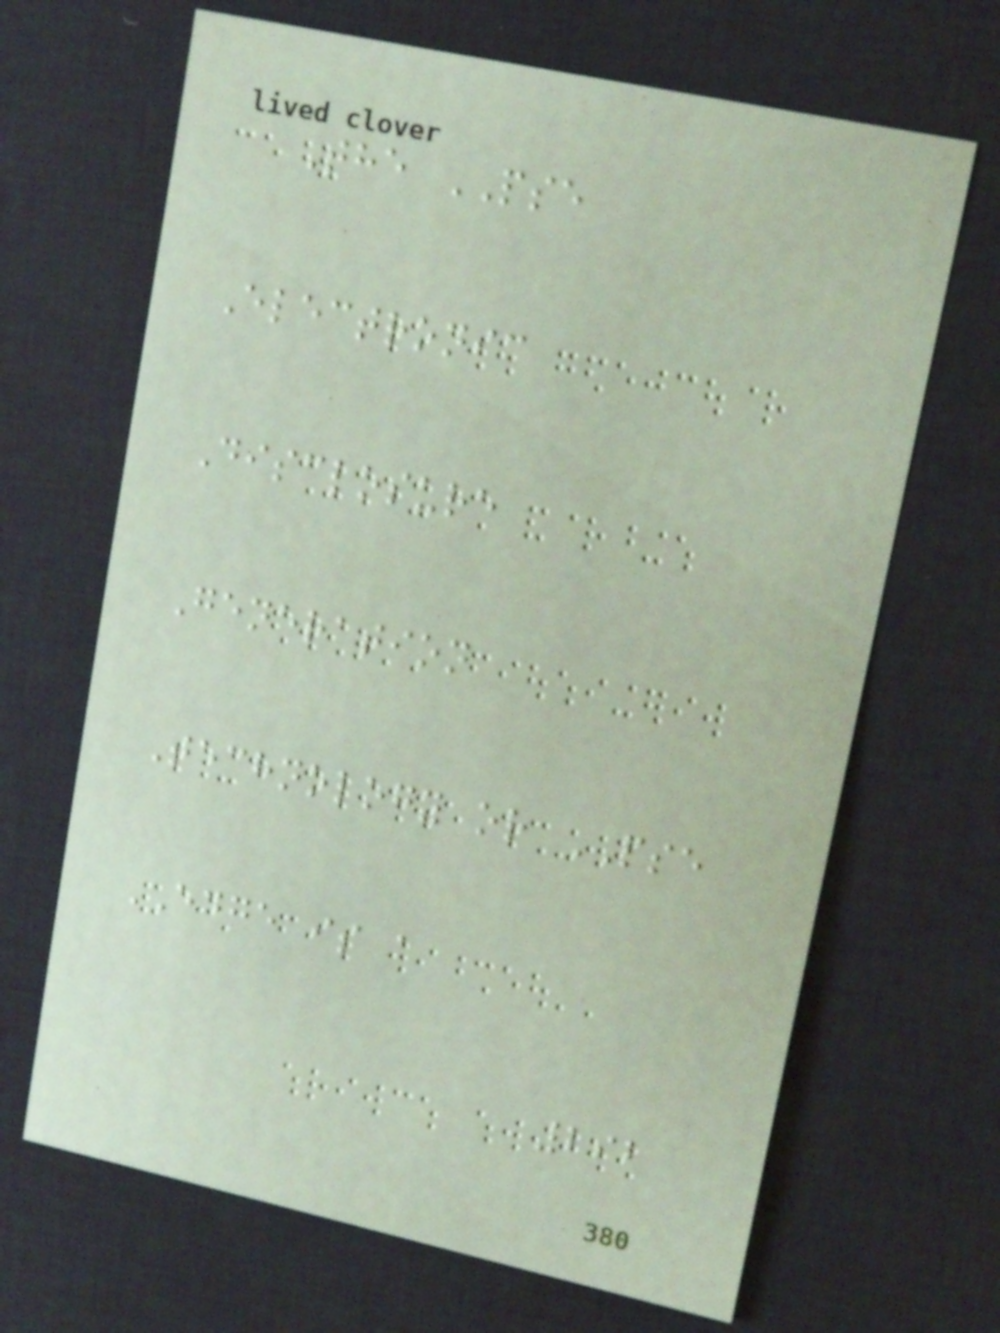The PSE
Electronic
Disclosure
Generation
Technology or PSE
EDGE is a
292
